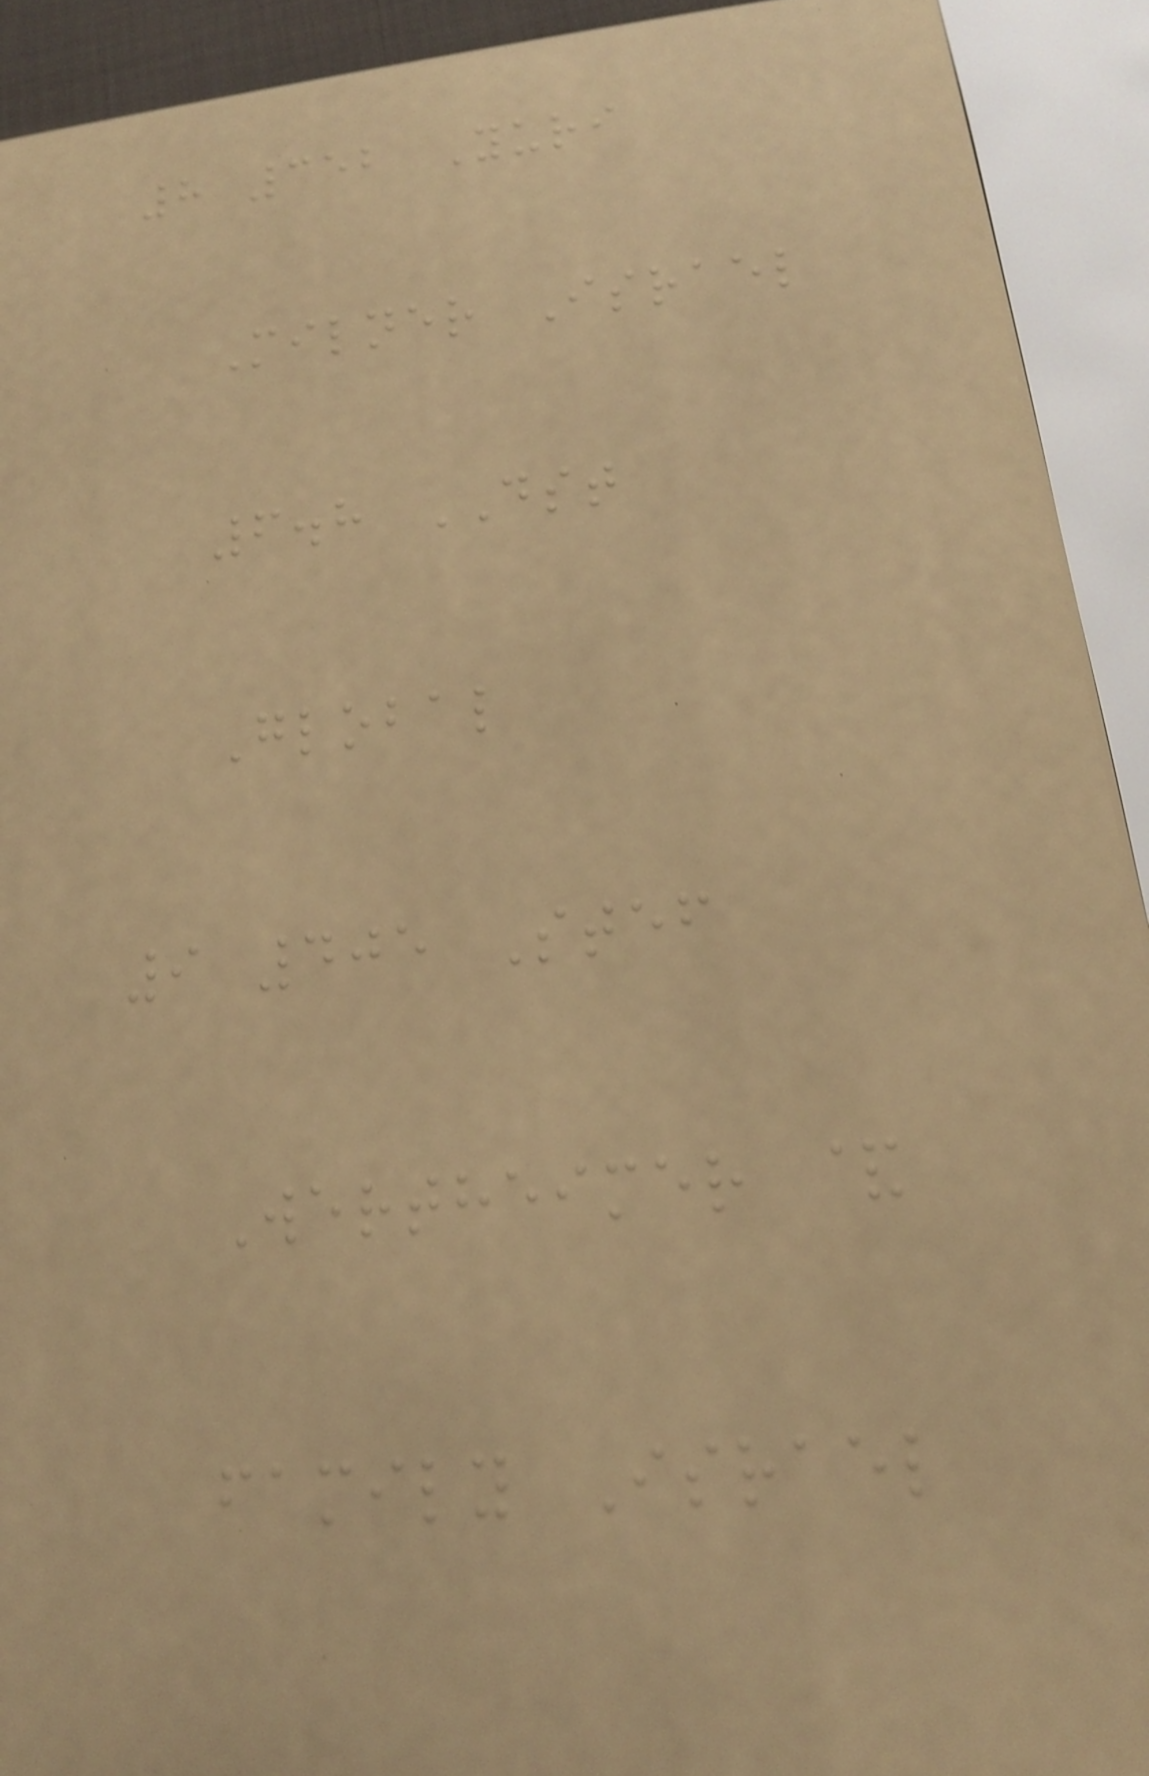8 352 Yuri
Milner Israel
6.8 DST
Global
9 405 Stef
Wertheimer &
family Israel
